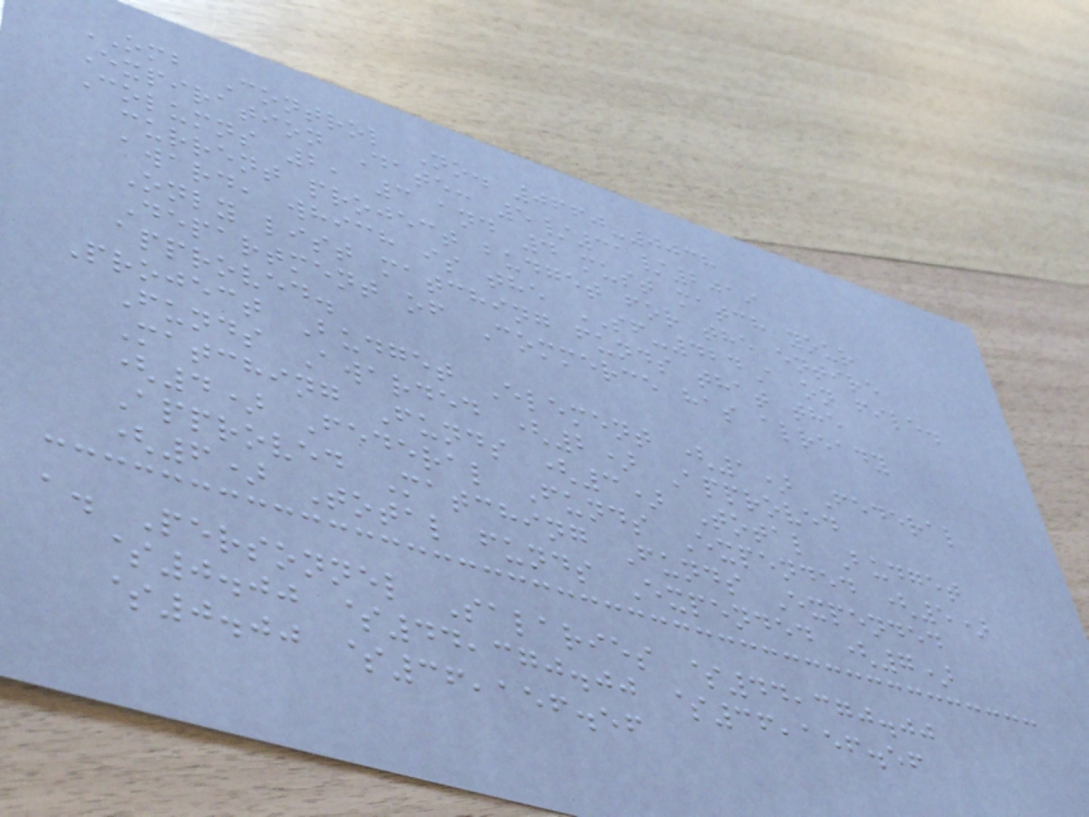OMB Control No. 0660-0038
Expiration Date: 5/31/2019
Columns 2, 3 and 4 must match your
current project budget for the entire
award, which is the SF-424A on file.
Only list matching funds that the
Department of Commerce has already
approved.
Project Budget Element (1) Federal
Funds Awarded (2) Approved
Matching Funds (3) Total Budget
(4) Federal Funds Expended (5)
Approved Matching Funds Expended
(6) Total funds Expended (7)
a. Personnel Salaries $44,370.00
$0.00 $44,370.00 $36,156.56
$0.00 $36,156.56
